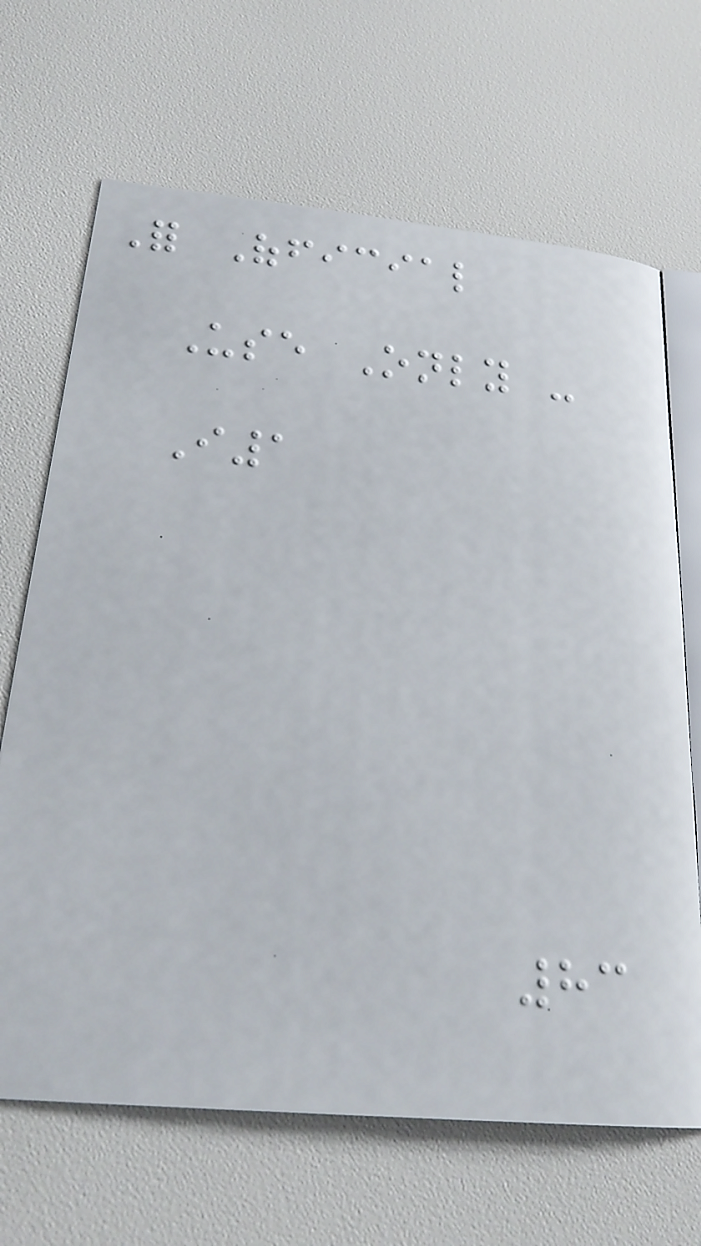For Official
Use Only -
I1
83
